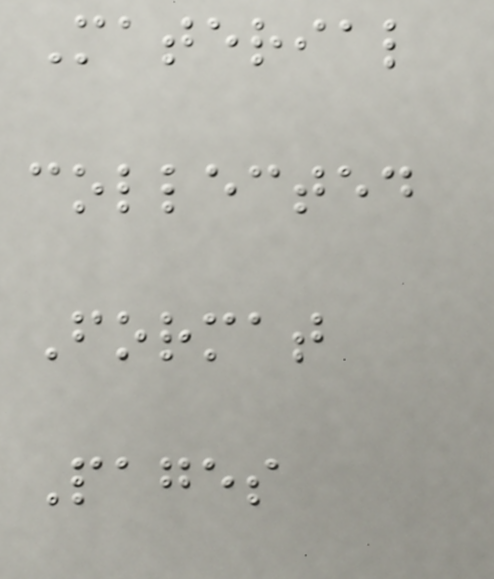Material
collected
Format
Pages
